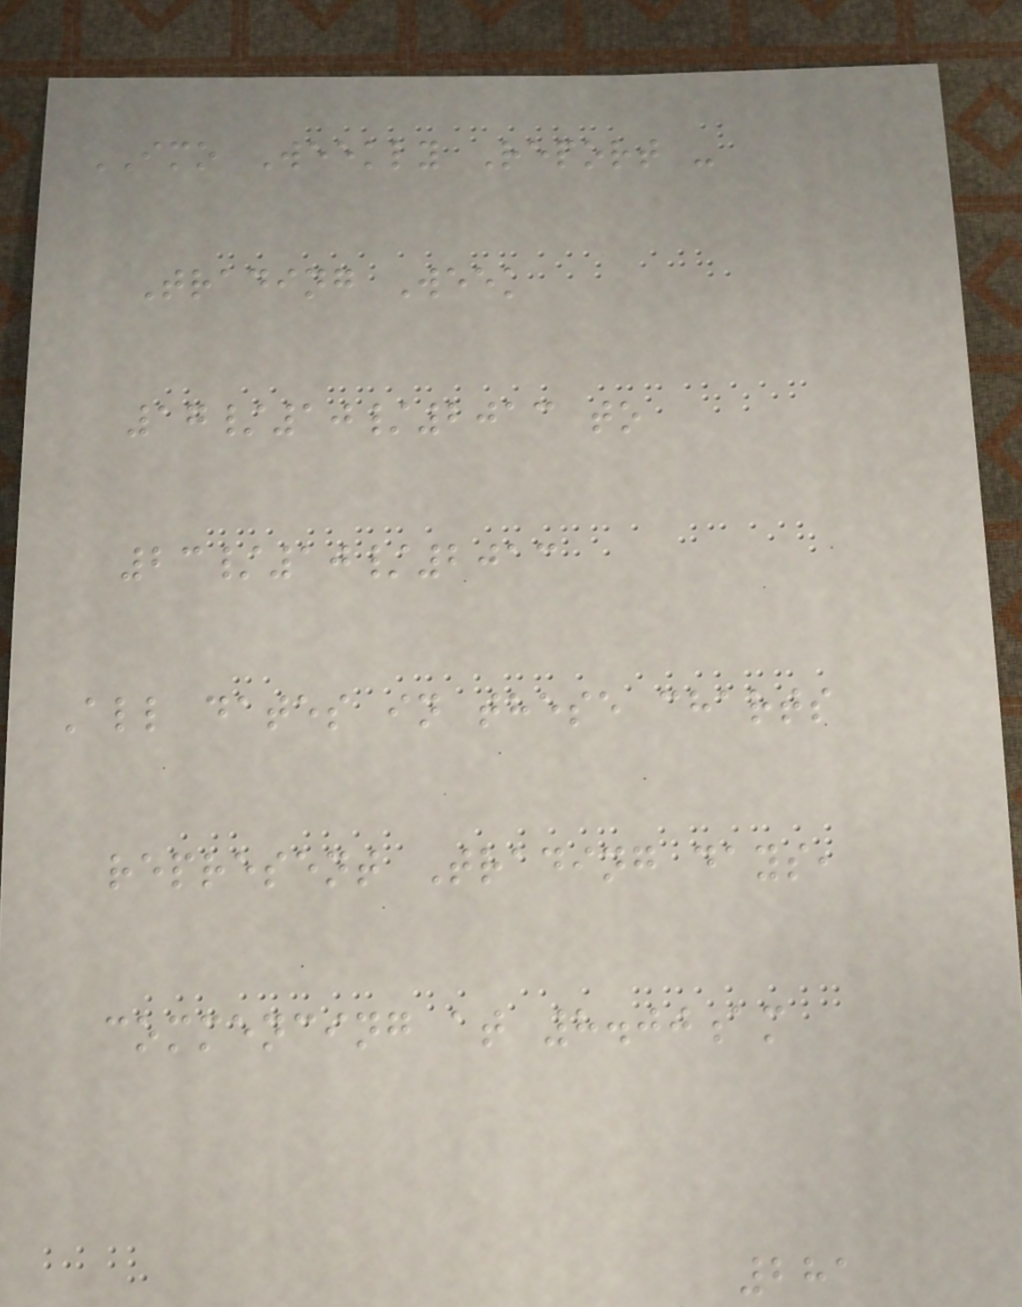IMO Weekly Report -
Trading Week
17/10/2013 to
23/10/2013
All dates in these charts
represent Trading days,
commencing at 8.00am
281
